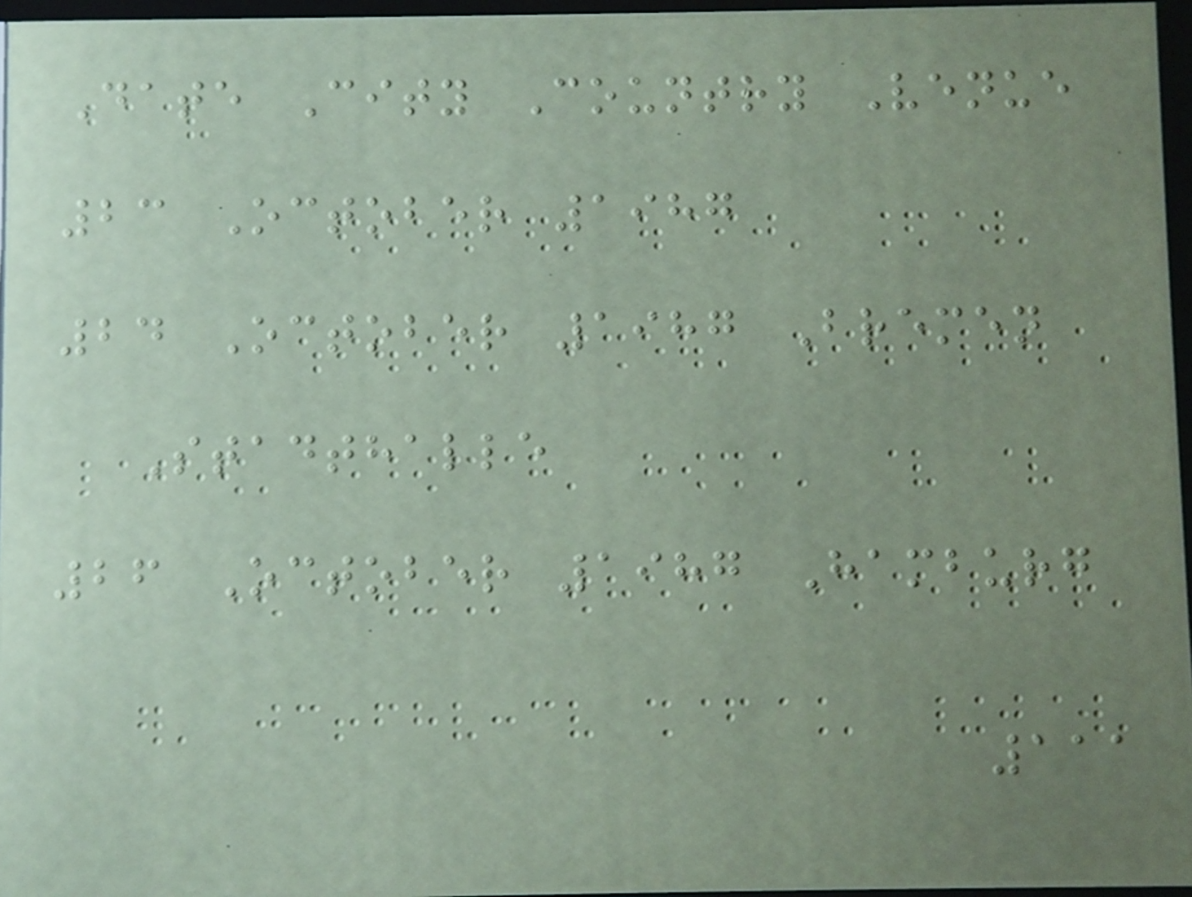Date City Country Venue
23 October 1987
24 October 1987 Bremen
Stadthalle
26 October 1987 Hamburg
111
